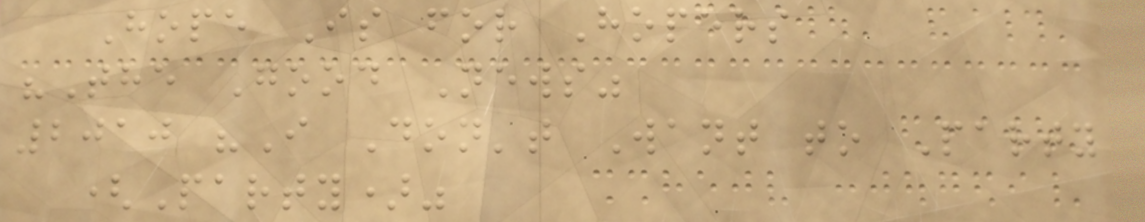Hope Is for Hopers
"The Good News"
2010 "I Don't Want to Party
(Party)"
